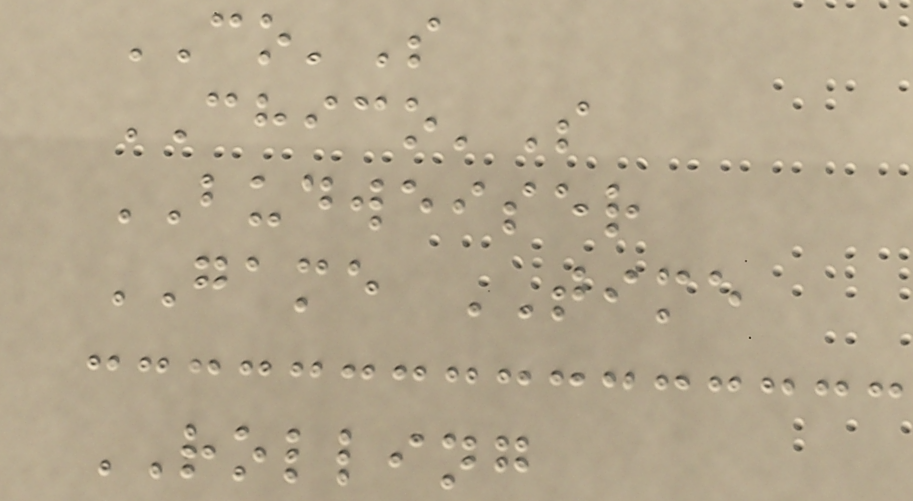CO'S
CHICO'S
BUDWEISER
GAME TIME
ROLLING
